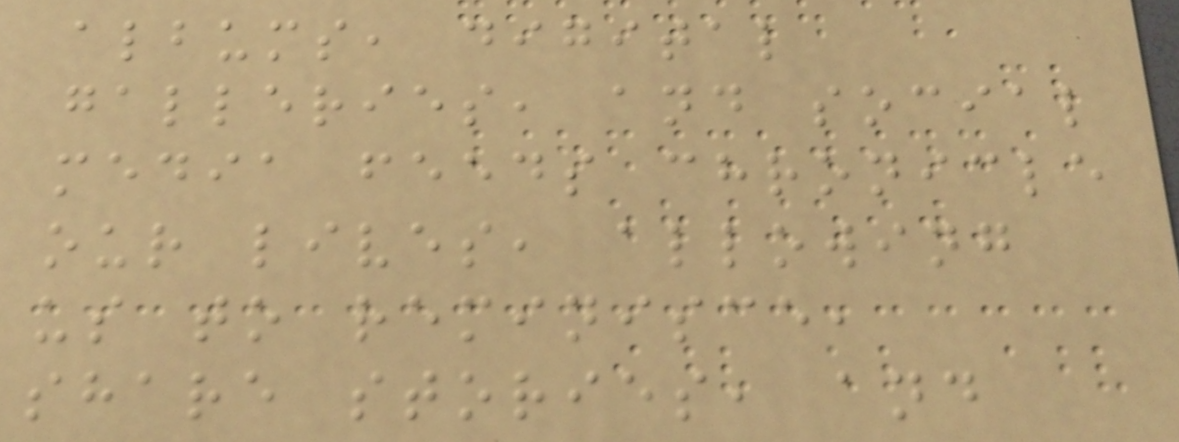albums, digital
galleries, and social
media feeds chronicle
our lives, allowing
us to reminisce,
share stories, and
